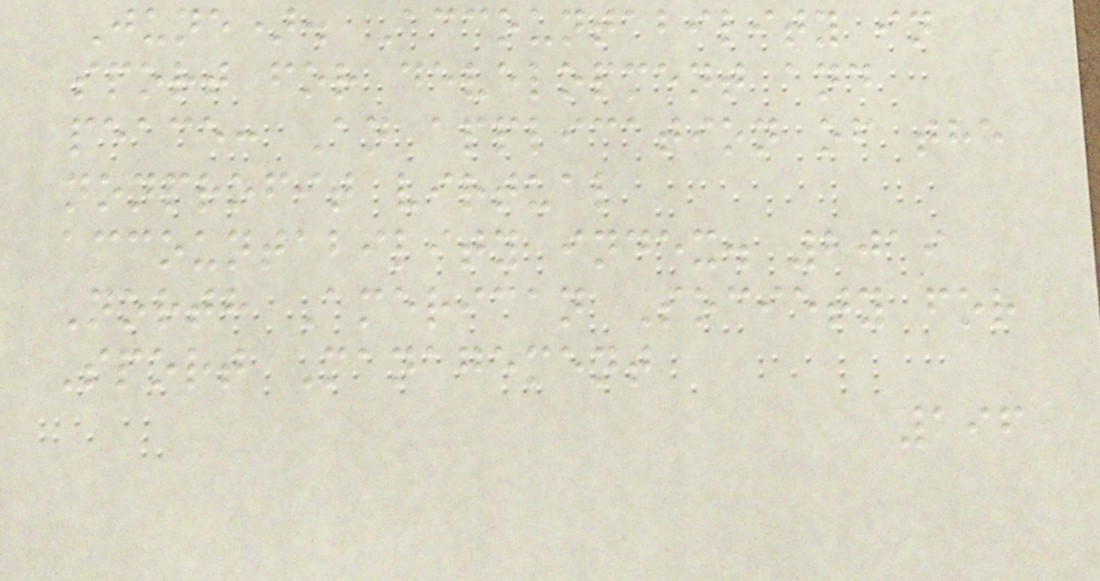June). Accountability in
sport for development and
peace: An application of the
nonprofit virtual
accountability index. 2019
North American Society for
Sport Management
196
